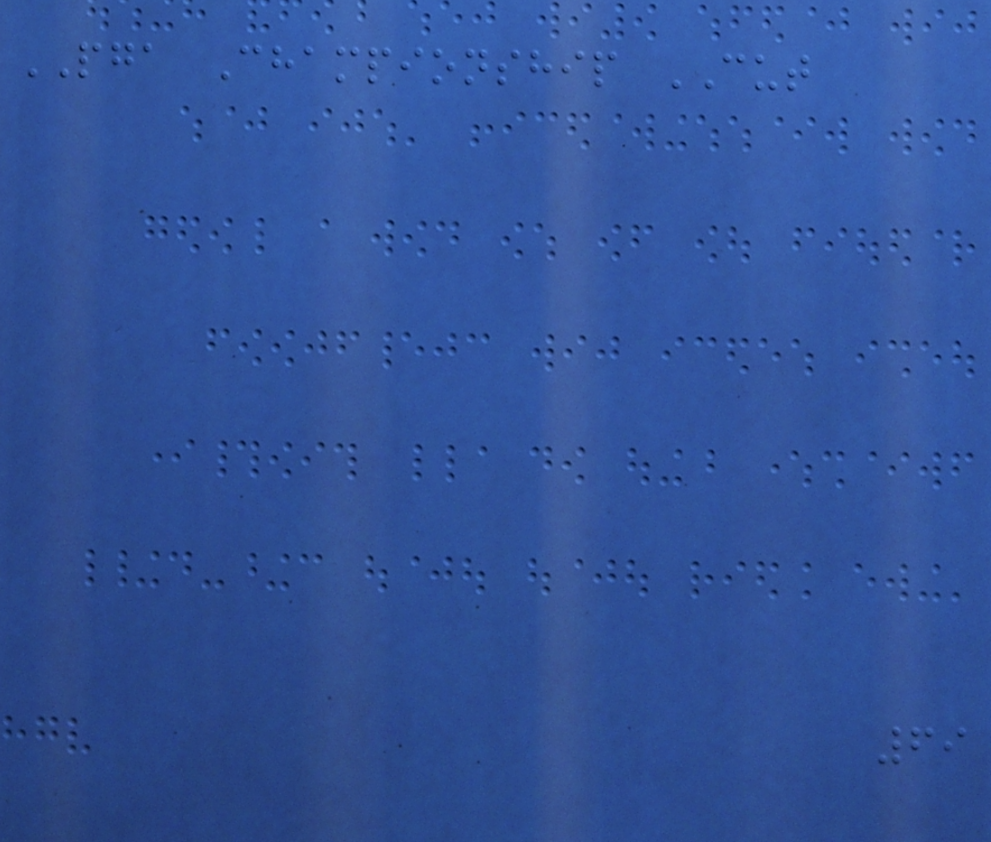PGA Championship CUT
69
